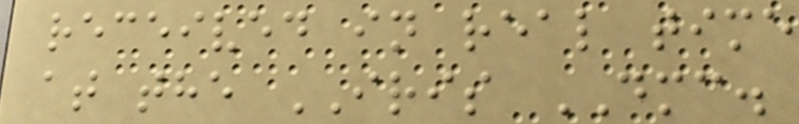received in real time
at the IRIS DMC.
